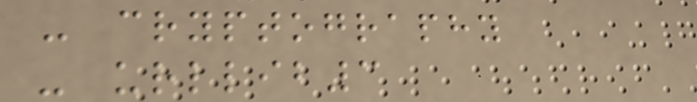- cryptography
- urllib3
